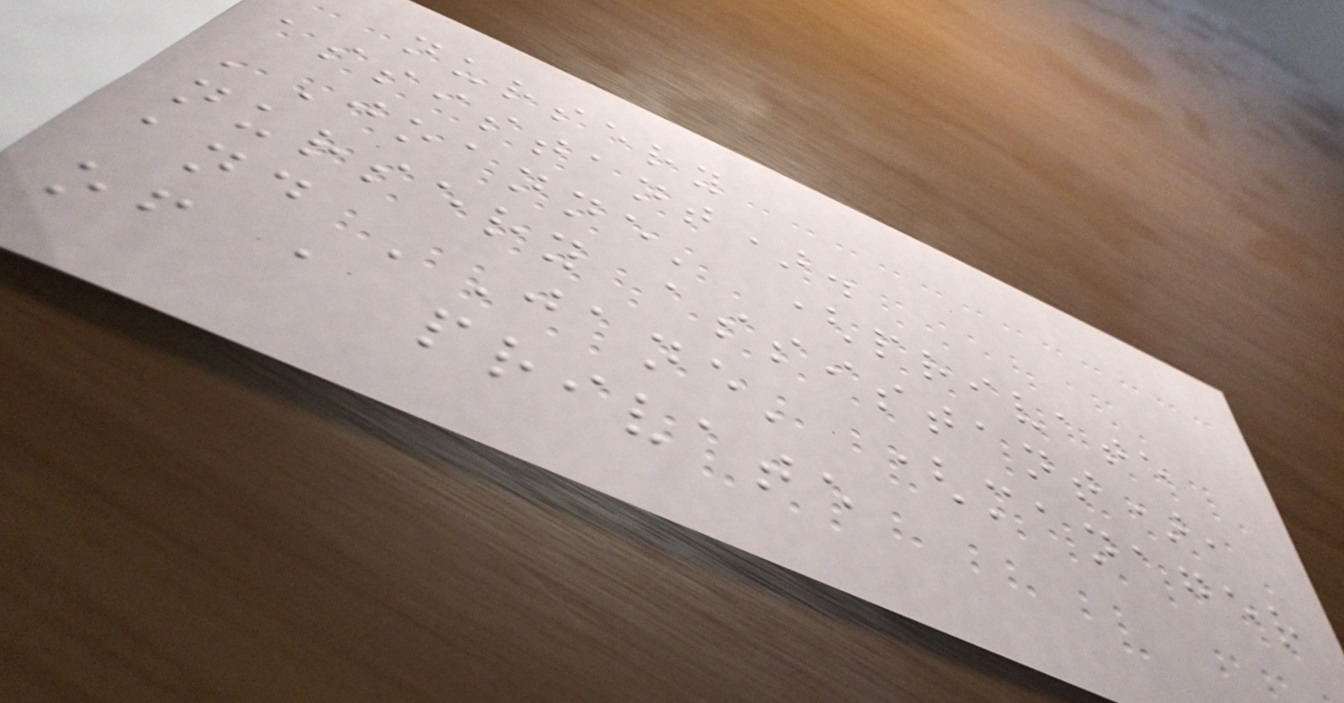nursery
assistant).
'Joanne' (private
nursery assistant),
and 'Jane' (manager
of a private
